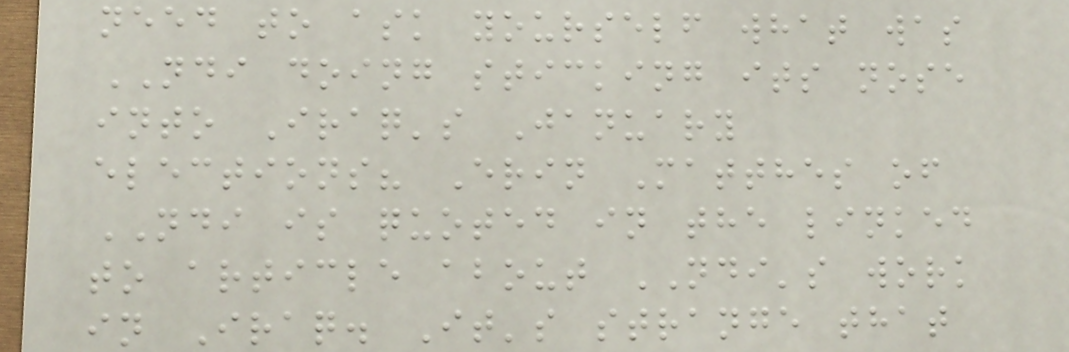need to ask yourself what was
NDI doing sticking its nose
into Iraq's January
elections? Erin Matthes of
NDI is quoted in the linked
to article about NDI's work
in Iraq. It's strange that
